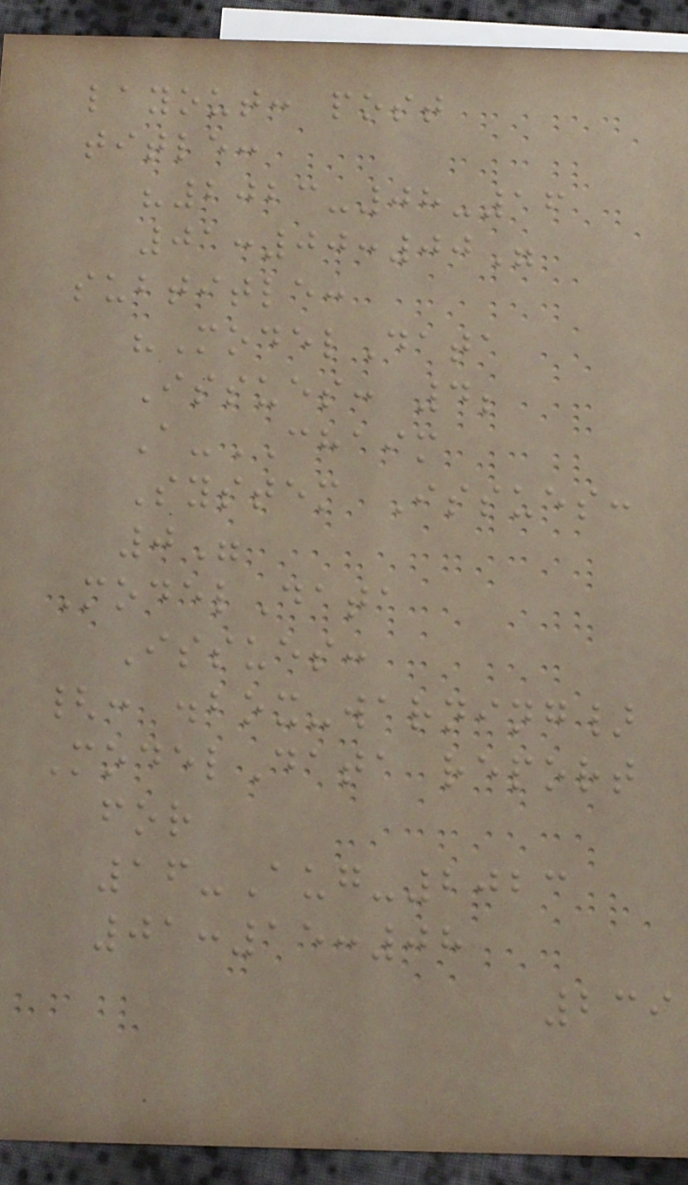layout: post
title:
"2023-08-16
01:00:00"
subtitle:
"ModelData
Issues: 4;
A-CHAIM
System Issues:
0"
ModelData
Issues:
{: .box-warning}
ModelData report
for
16-Aug-2023
01:15:08
239
